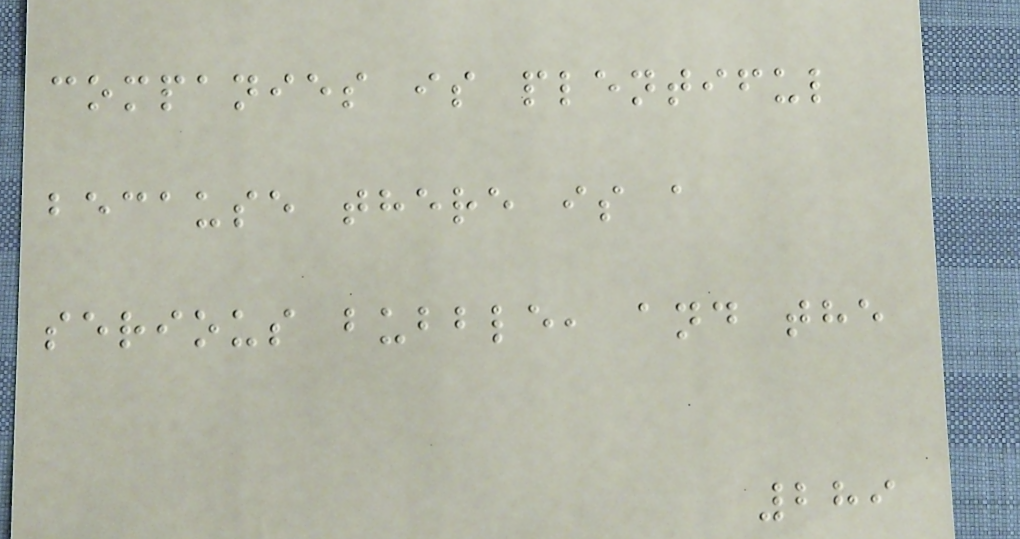companies is plentiful
because there is a
serious bubble, and the
289
